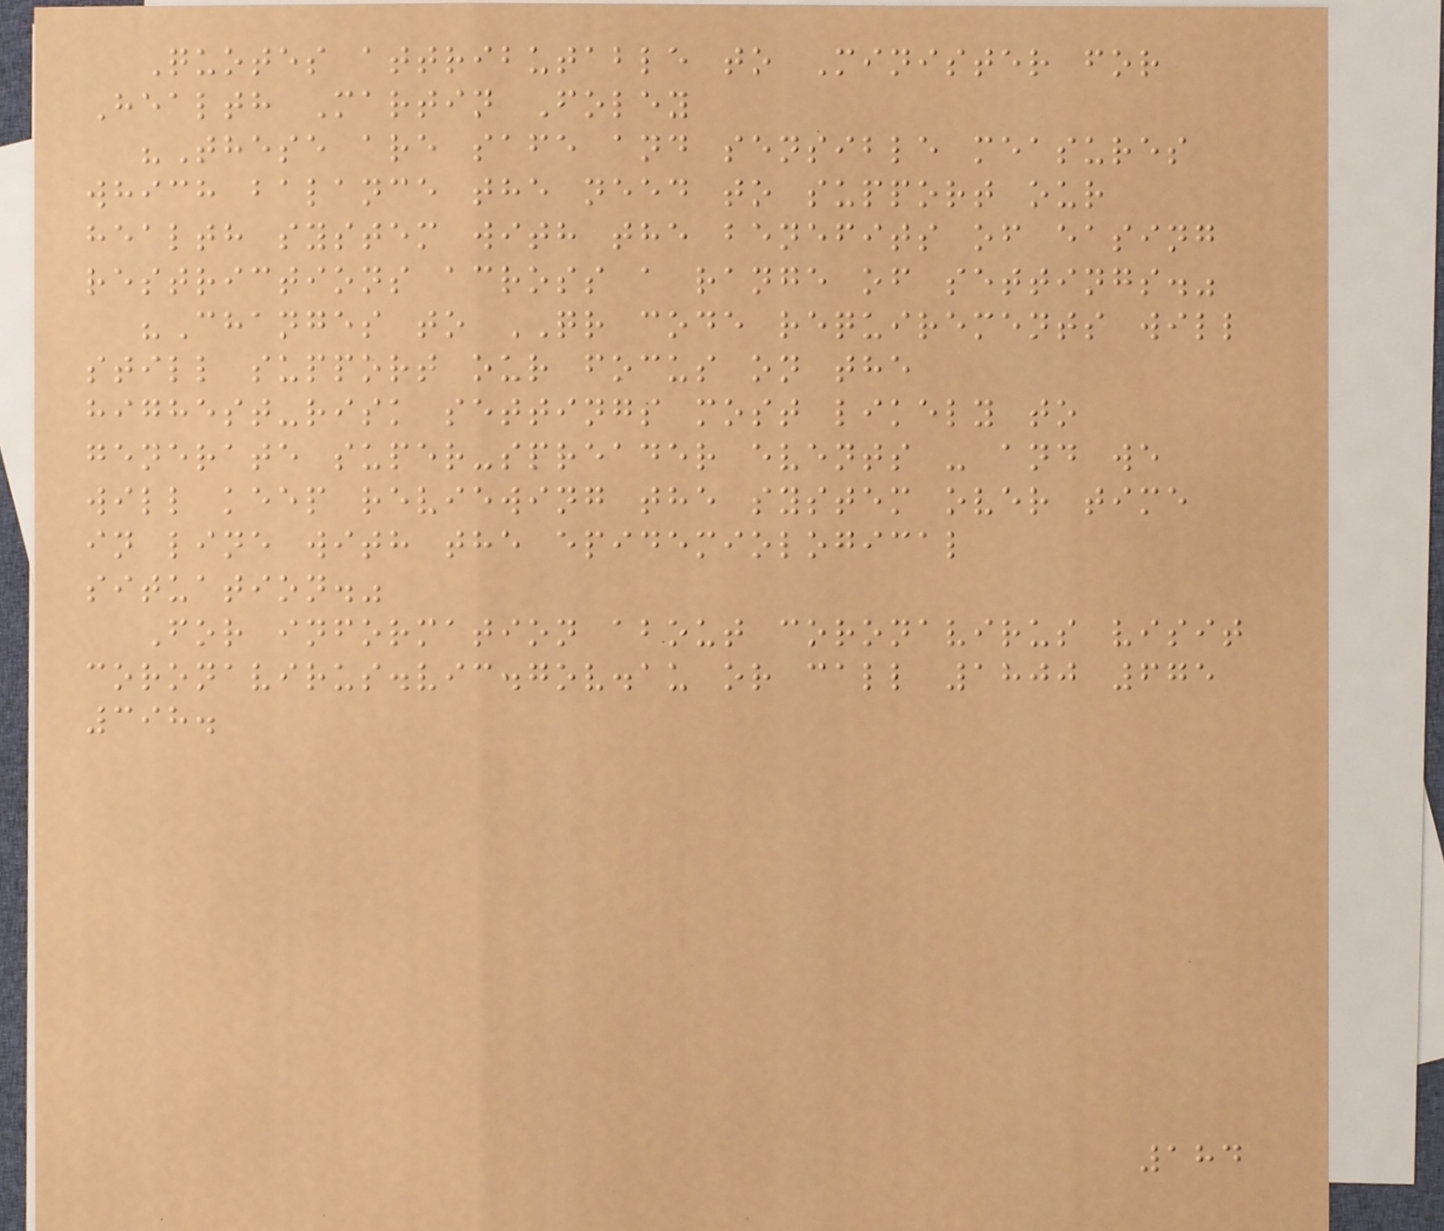Quotes attributable to Minister for
Health Martin Foley
"These are safe and sensible measures
which balance the need to support our
health system with the benefits of easing
restrictions across a range of settings."
"Changes to QR code requirements will
still support our focus on the
highest-risk settings most likely to
generate super-spreader events - and we
will keep reviewing the system over time
in line with the epidemiological
situation."
For information about coronavirus visit
coronavirus.vic.gov.au or call 1800 675
398.
184
